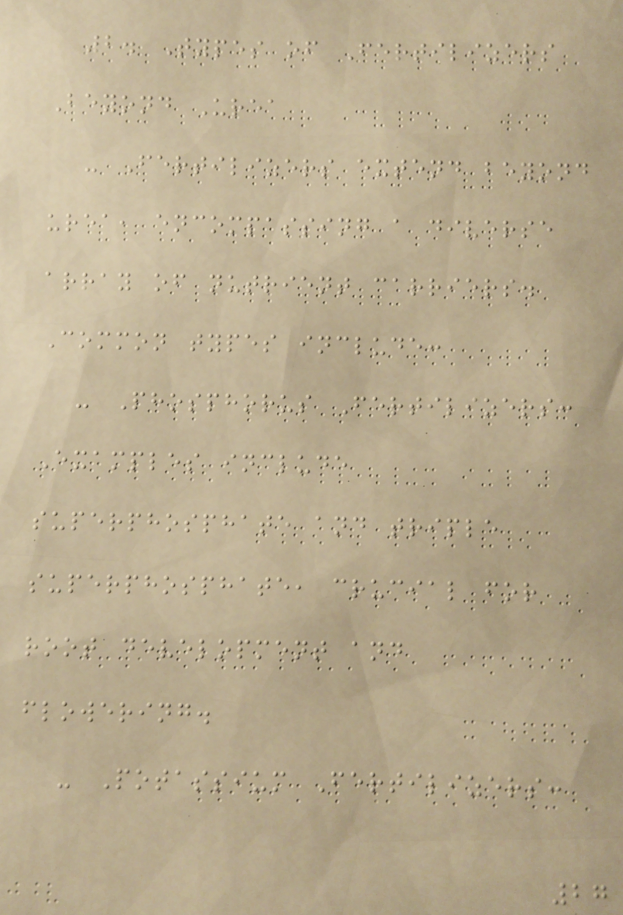2. Types of Fertilizers
Beyond Urea
- Fertilizers extend beyond
urea, encompassing a diverse
array of nutrient carriers.
Common types include:
- Phosphorus Fertilizers:
Examples include
superphosphate and triple
superphosphate, crucial for
root development and
flowering.
- Potassium Fertilizers:
27
